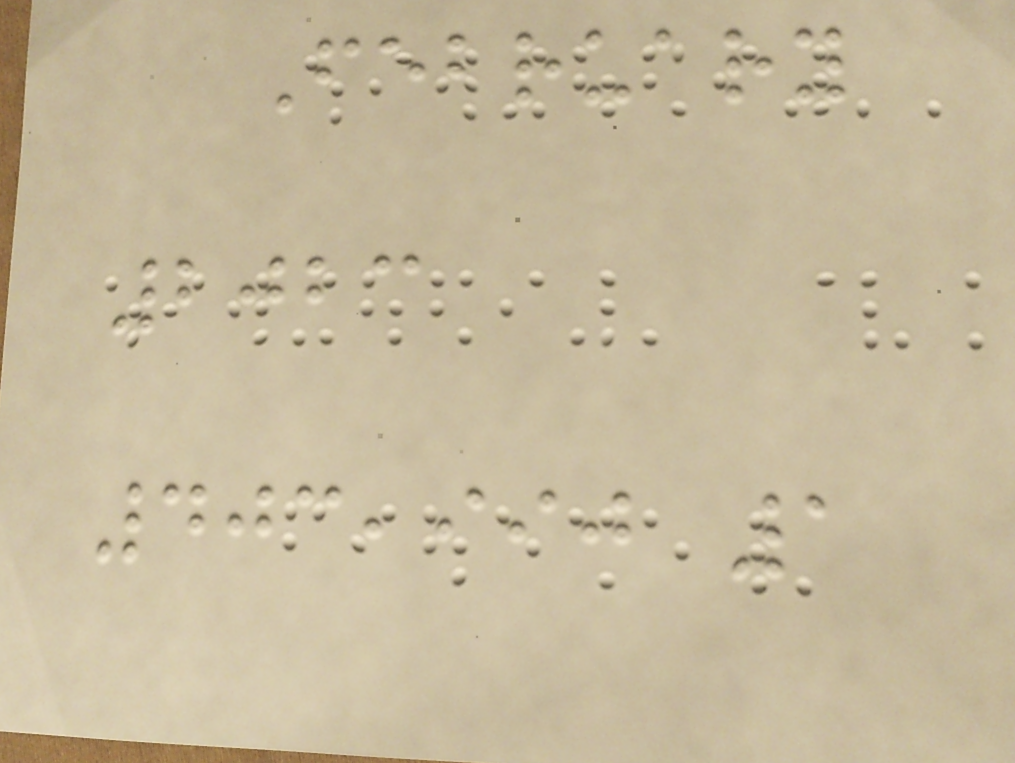February
2023
403,990 1
